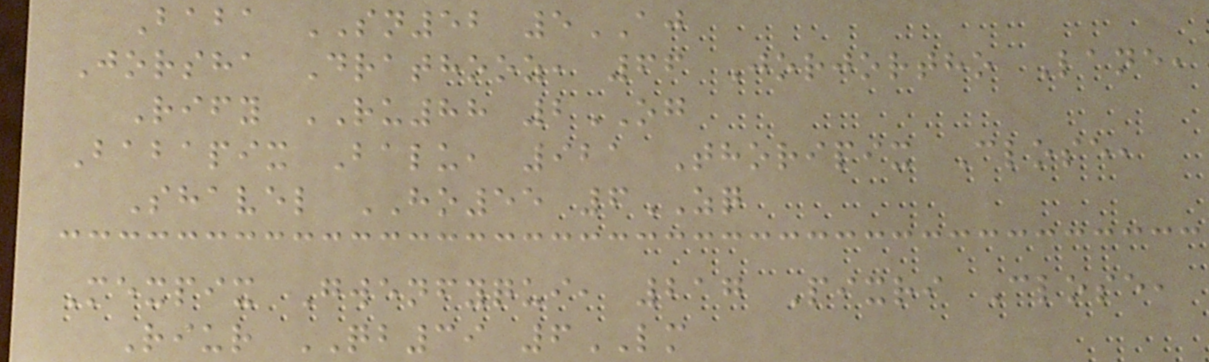Baba SN52 5AJ
Jorsha Drathooz, 66 Jorjortho Lane,
Rify RU88 2OG
Babapix Balu, 921 Thoripix Close,
Shavel HO55 6ZQ
Mexpix Gwenfyqui, 217 Pixri Close,
Riur QB39 6LM
